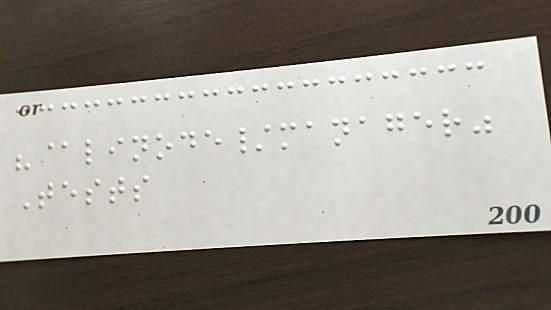"@linode/manager"
Tests
